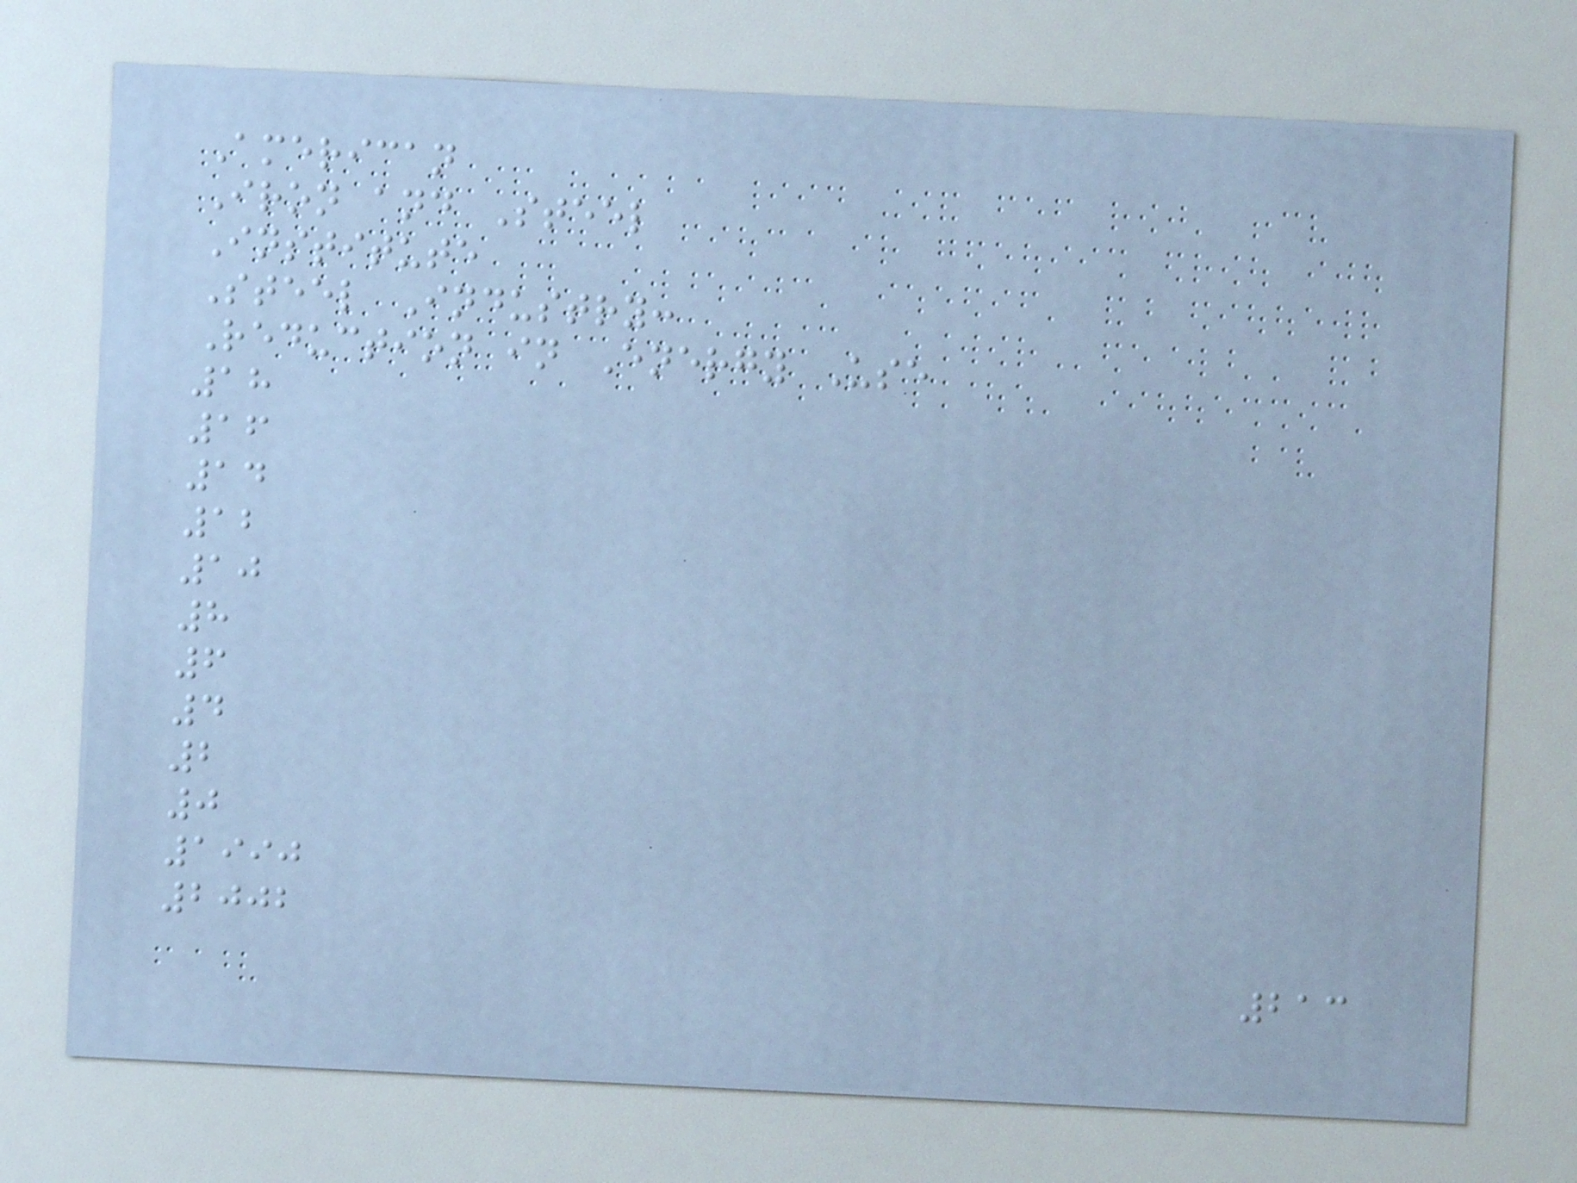American
Iron and Steel
Institute
Steel Industry:
Reduction in Energy Use
18
16
14
12
10
8
6
4
2
0
1990
2002
213
